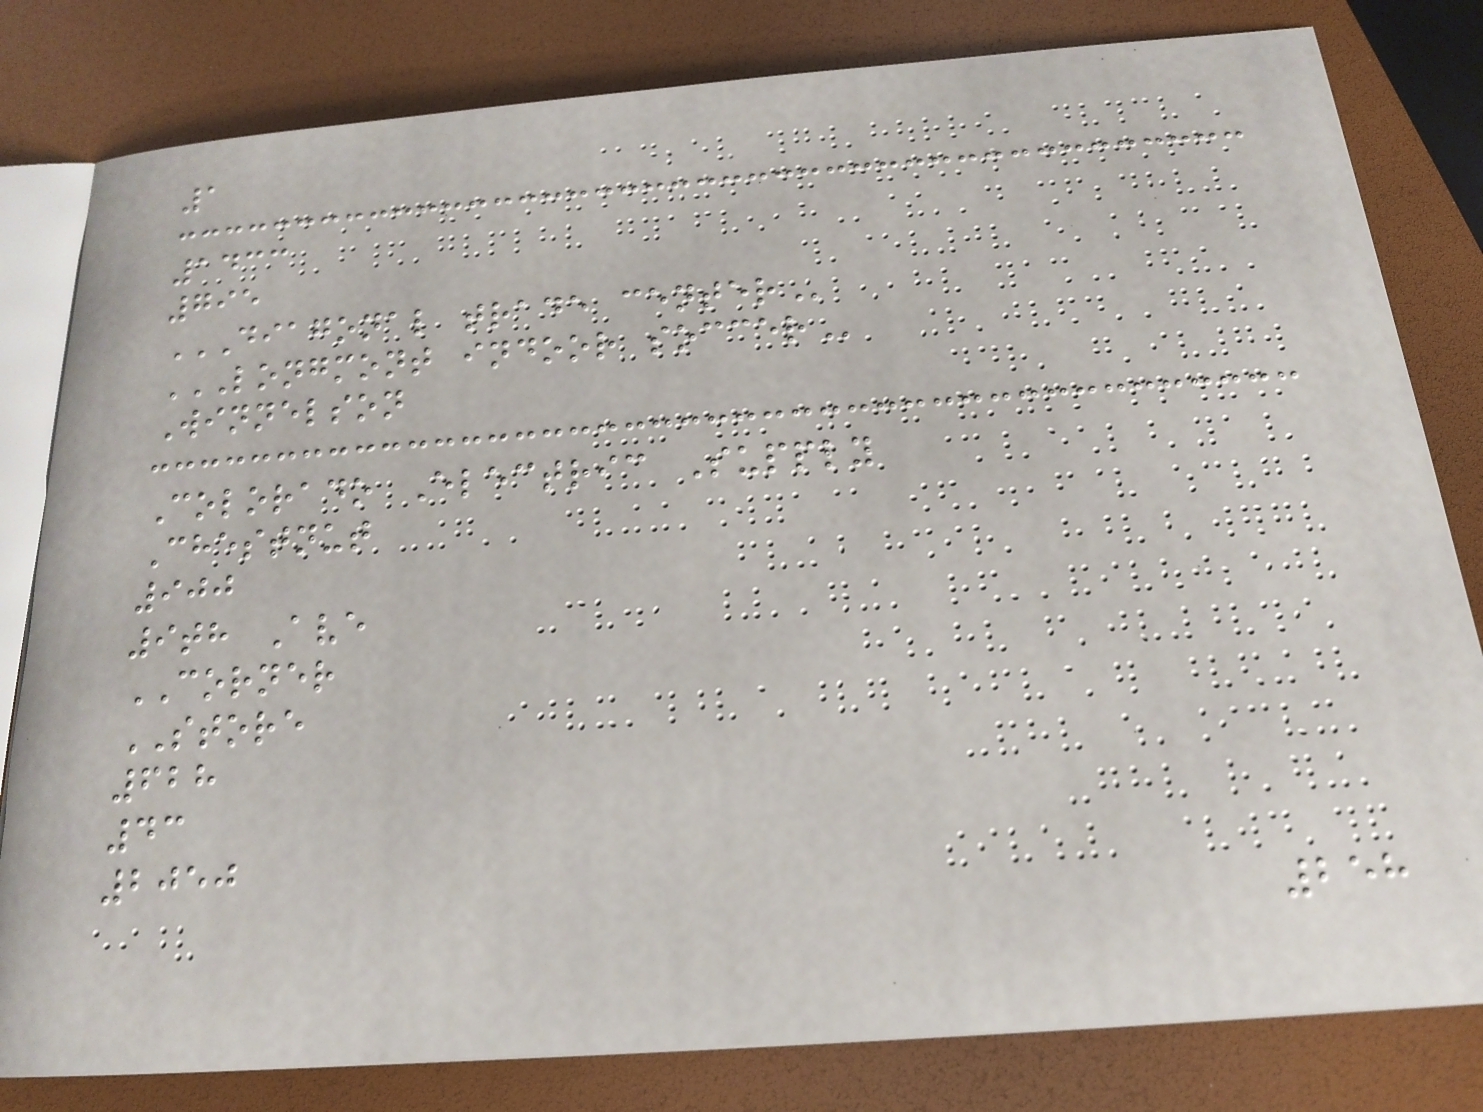1
1433
795
DIAGONAL TRADE CENTER
LONGMONT INDOOR SOCCER
Winnelson
Colorado Electric Supply
Chestnut
900
9th Ave
CORNER
STORE
628
43
2050
258
